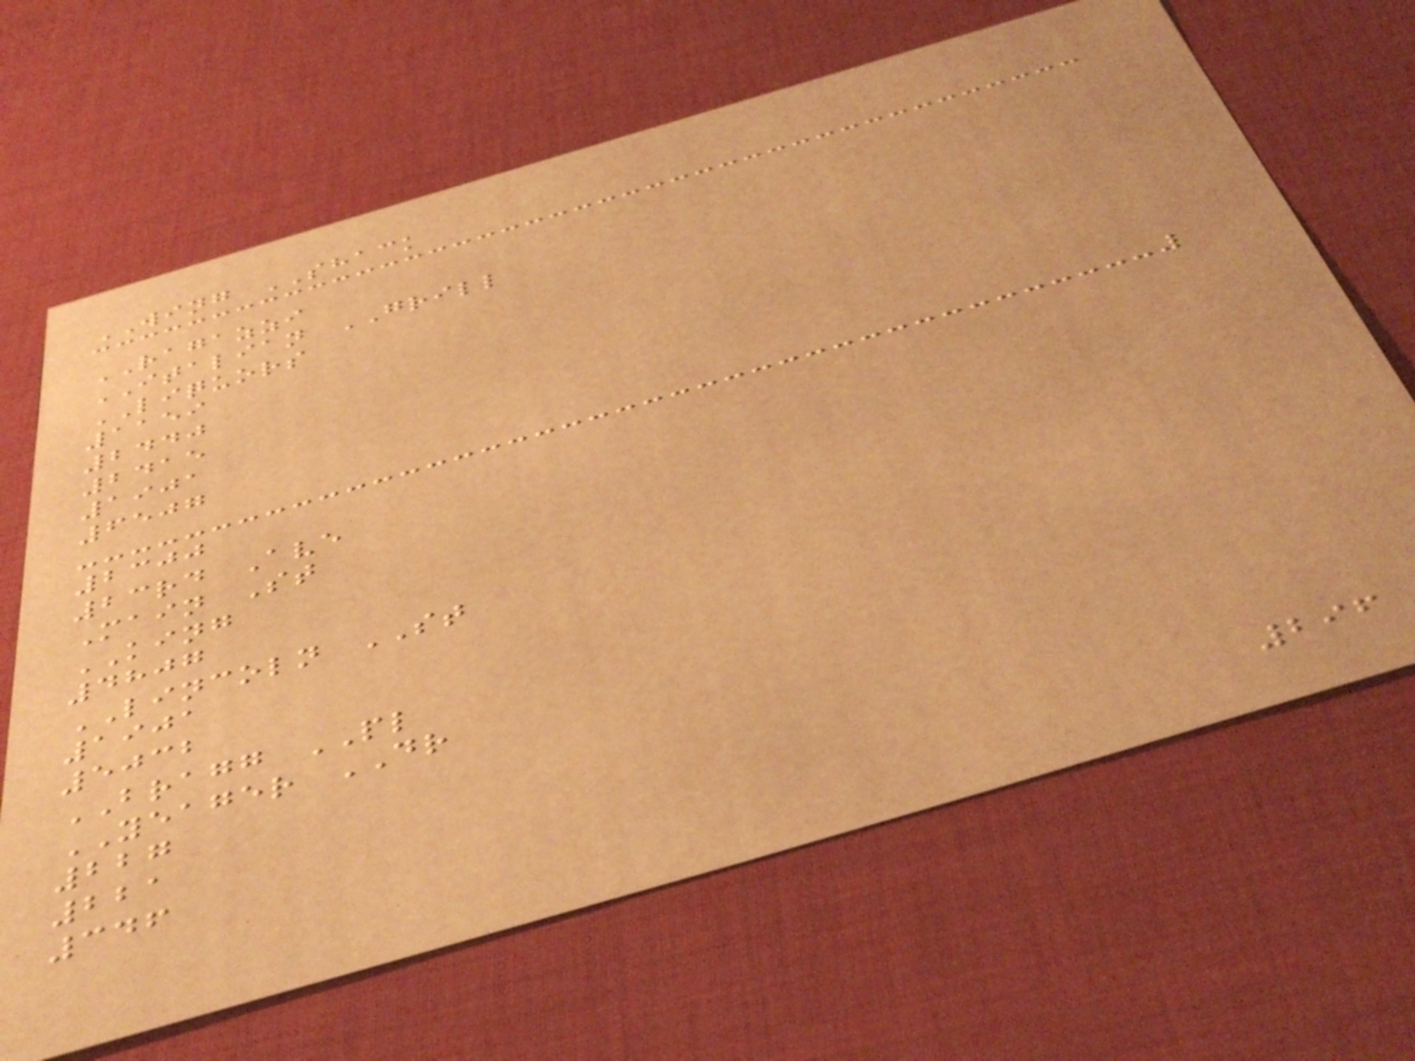WING SHACK
RAGAZZI
ITALIAN GRILL
LIQUORS
1159
2440
2415
1901
6507
2300
23rd Ave
Main St
KING
4807
LINCOLN ST
1901
5032
BRAGG PL
YEAGER DR
227
221
346
296
